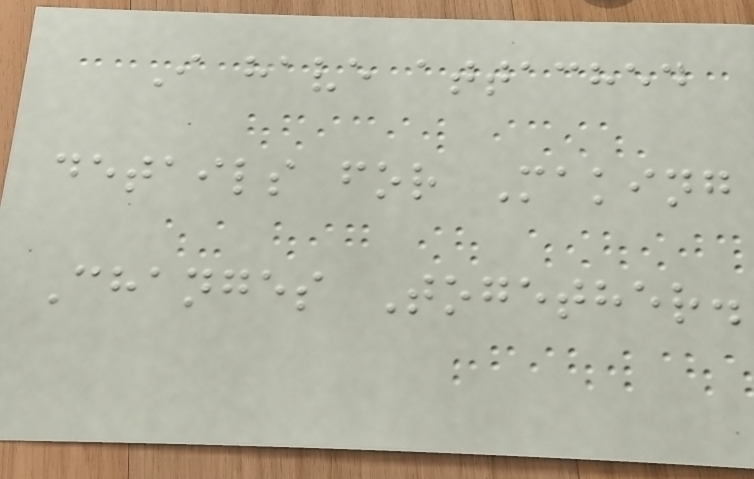I have attached
details for Making
Changes Together.
